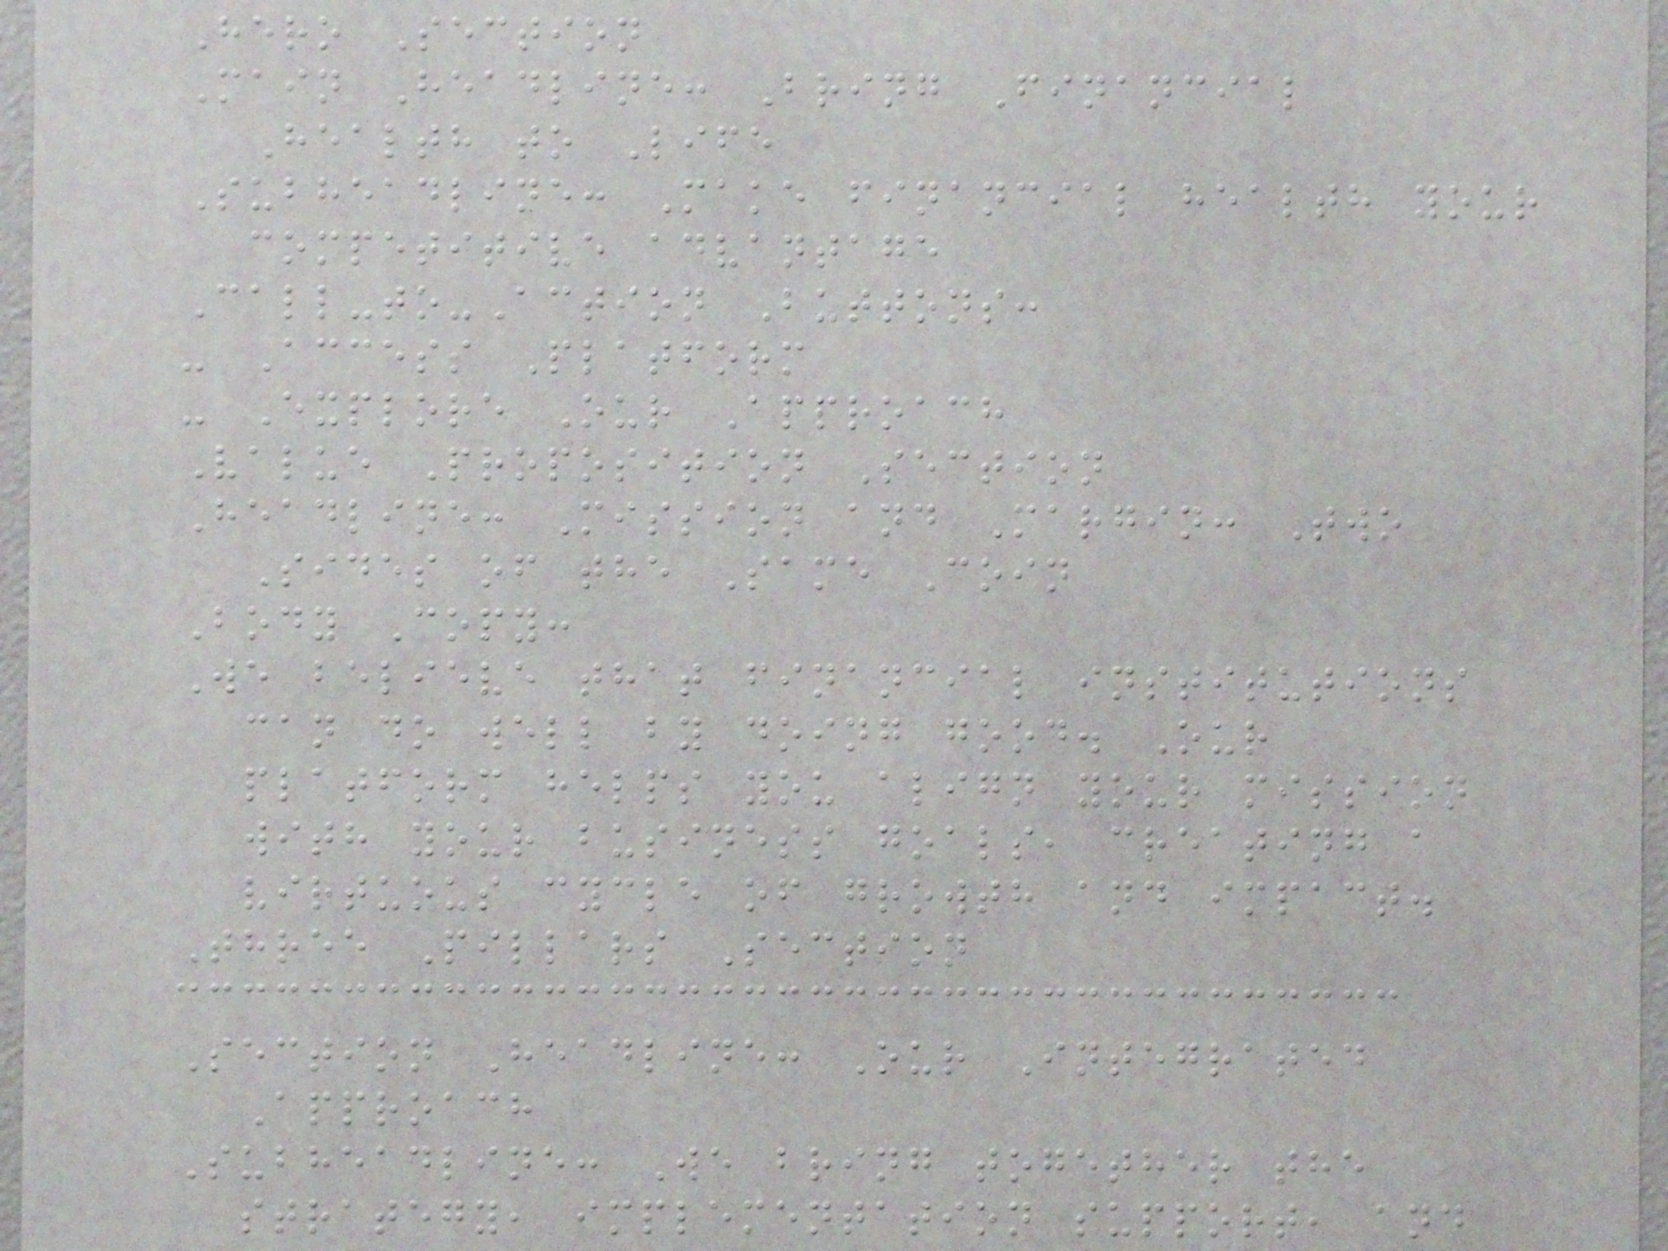Hero Section
Main Headline: Bring Financial
Health to Life
Subheadline: Make financial health your
competitive advantage
Call-to-Action Buttons:
- Access Platform
- Explore Our Approach
Value Proposition Section
Headline: Mission and Margin: Two
Sides of the Same Coin
Body Copy:
We believe that financial institutions
can do well by doing good. Our
platform helps you align your mission
with your business goals, creating a
virtuous cycle of growth and impact.
Three Pillars Section
Section Headline: Our Integrated
Approach
Subheadline: We bring together the
strategy, implementation support, and
